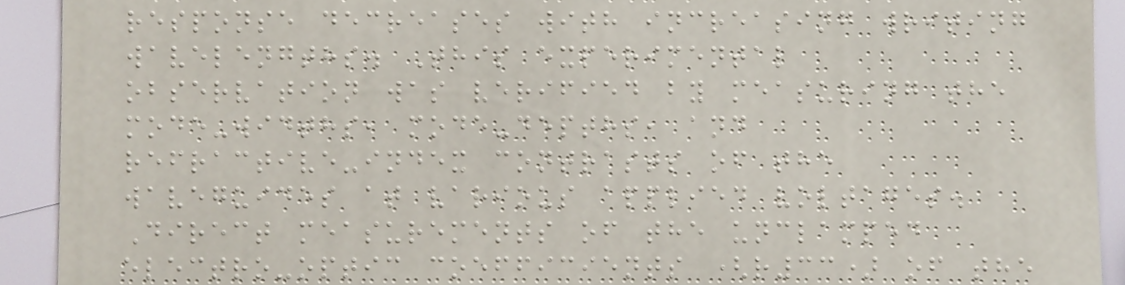response decreases with increasing writing
wavelengths. This experimental
observation was verified by measuring the
mode-widths, mode-depths, and
refractive-index contrasts of the
waveguides at various applied voltages.
Direct measurements of the unclamped
electro-optic coefficients (r33) of the
